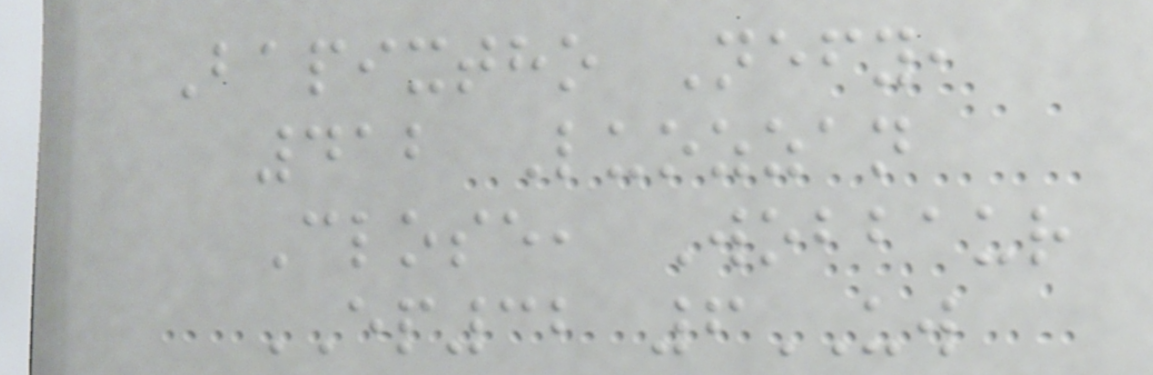Bapixtho Nefy,
412 Luozzan
Close, Wobbaur
EP32 6UW
